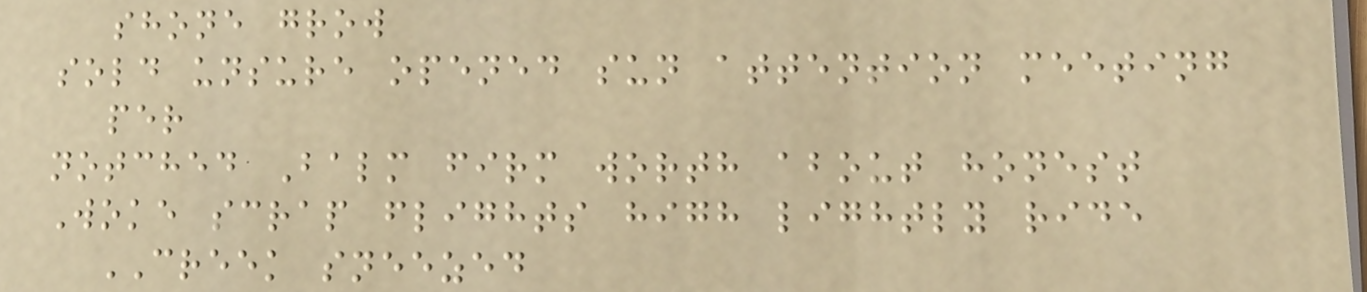shone grow
sold unsure opened sun attention meeting
per
notched Balm firm worth about honest
Woke scrap flights high lightly ride
CREEK sneezed
